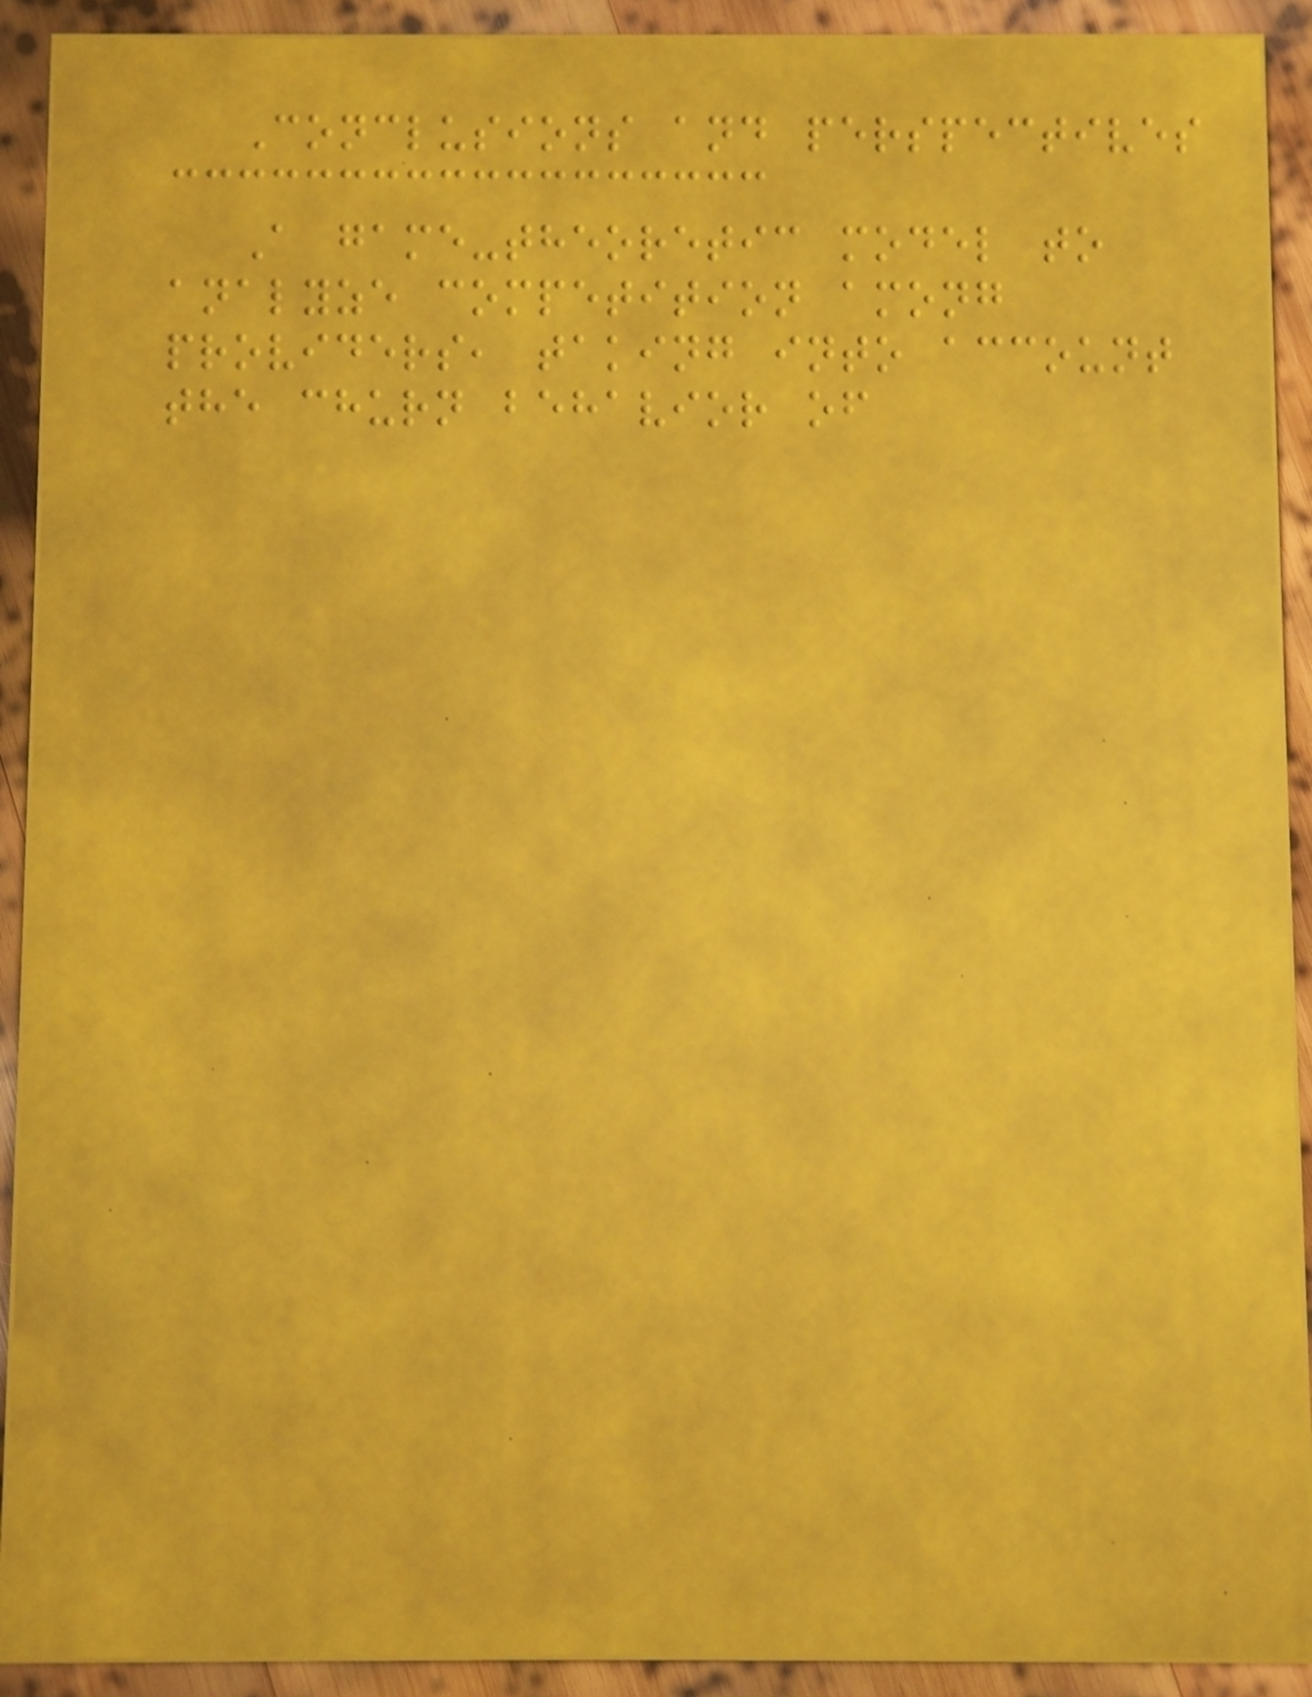Conclusions and perspectives
A game-theoretic model to
analyze competition among
providers, taking into account
the churn behavior of
